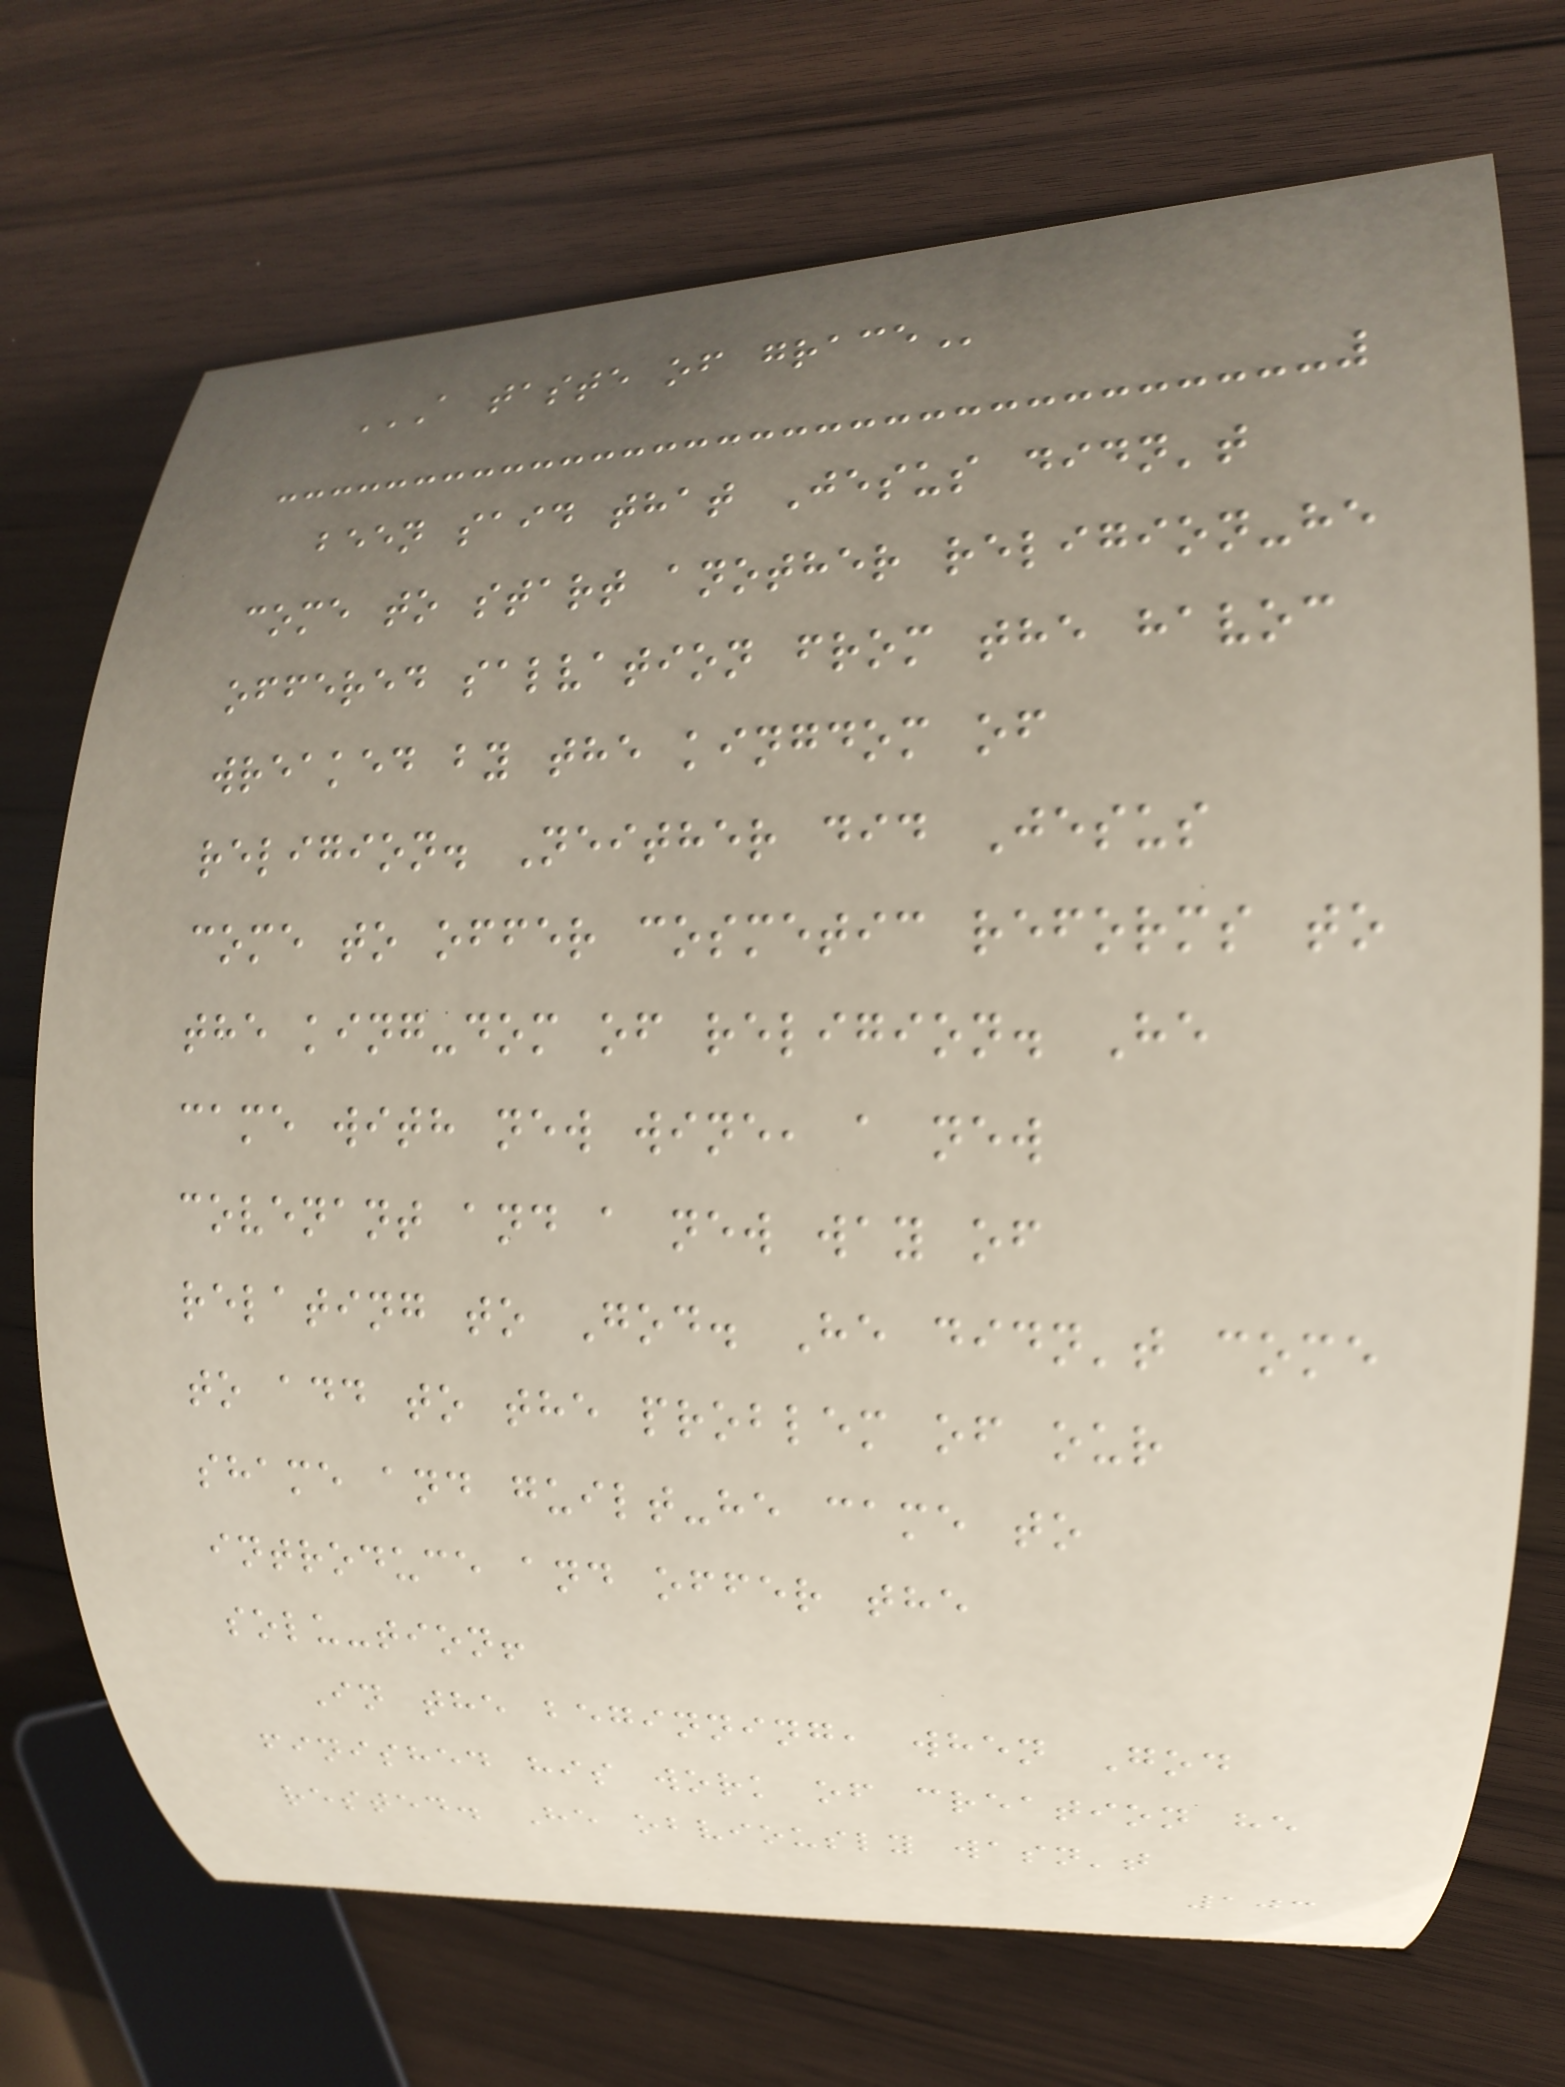A TASTE OF GRACE
been said that Jesus didn't
come to start another religion-he
offered salvation from the havoc
wreaked by the kingdom of
religion. Neither did Jesus
come to offer cosmetic reforms to
the king-dom of religion. He
came with new wine, a new
covenant and a new way of
relating to God. He didn't come
to add to the problem of our
shame and guilt-he came to
introduce and offer the
solu-tion!
In the beginning, when God
finished his work of creation he
rested. He obviously wasn't
103
